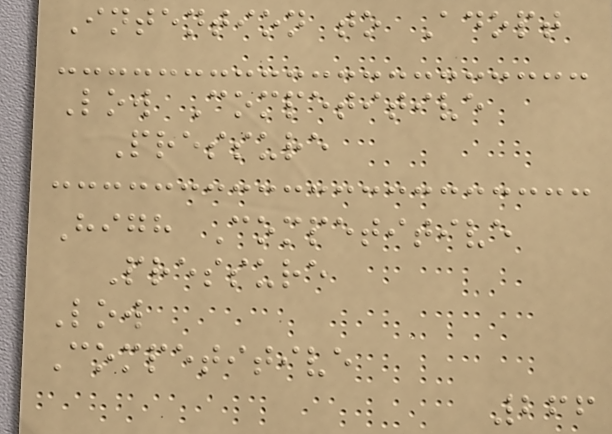Intention to Adopt
Low Competitive
Pressure
High Competitive
Pressure
Low
Competitive
266
